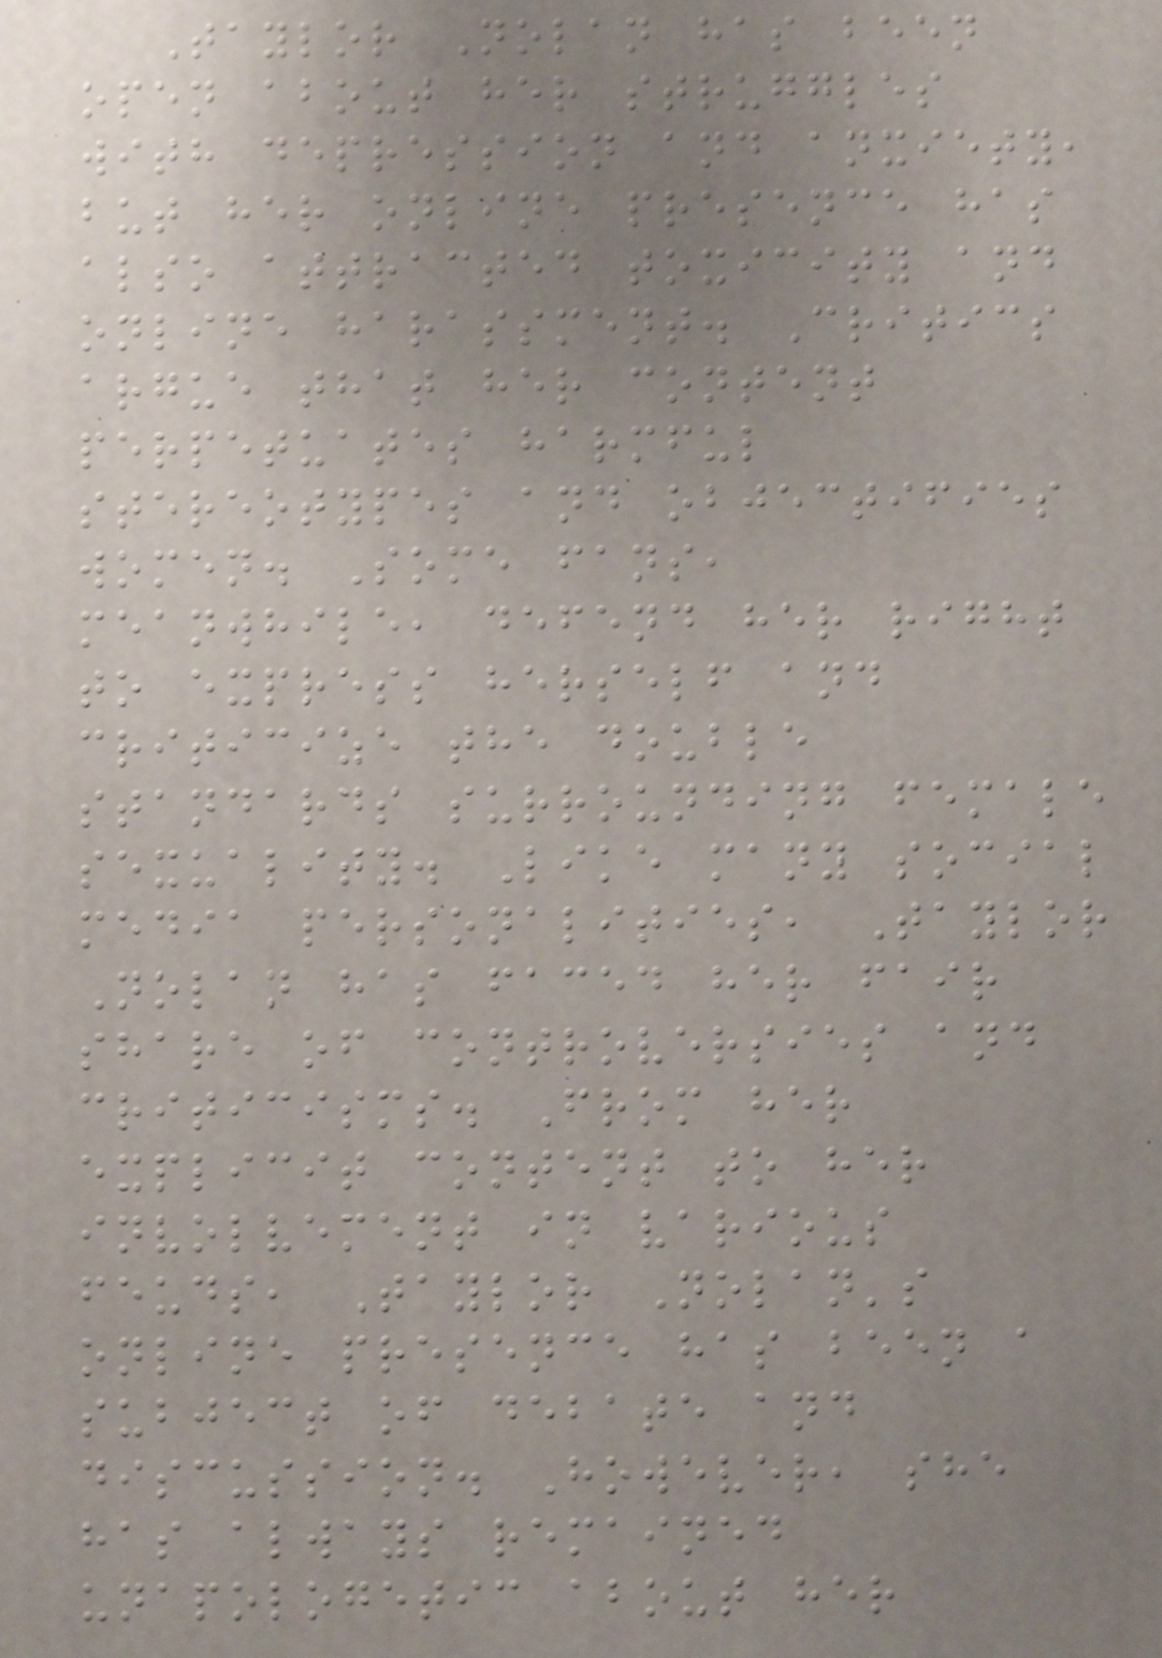Taylor Nolan has been
open about her struggles
with depression and anxiety,
but her online presence has
also attracted toxicity and
online harassment. Critics
argue that her content
perpetuates harmful
stereotypes and objectifies
women. Some fans,
meanwhile, defend her right
to express herself and
criticize the double
standards surrounding female
sexuality. Like many social
media personalities, Taylor
Nolan has faced her fair
share of controversies and
criticisms. From her
explicit content to her
involvement in various
feuds, Taylor Nolan's
online presence has been a
subject of debate and
discussion. However, she
has always remained
unapologetic about her
